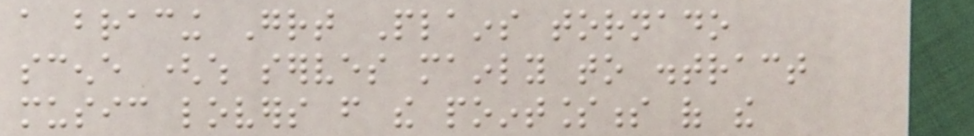a bracing Great Plains tornado
scene (which serves mainly to distract
music lovers from the pointlessness of the
